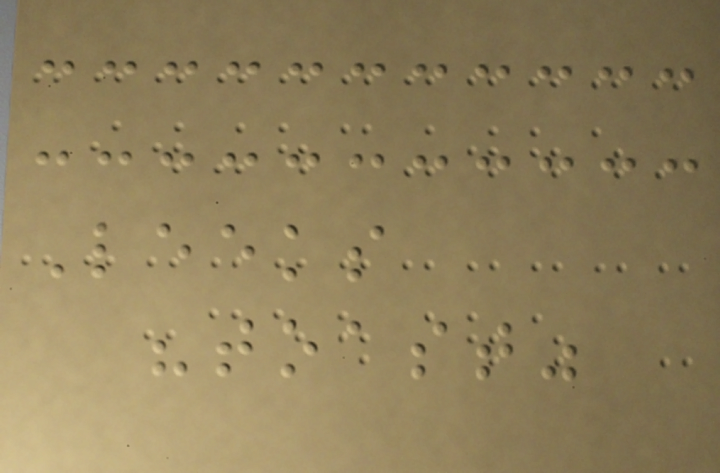Leeks
"toast"
